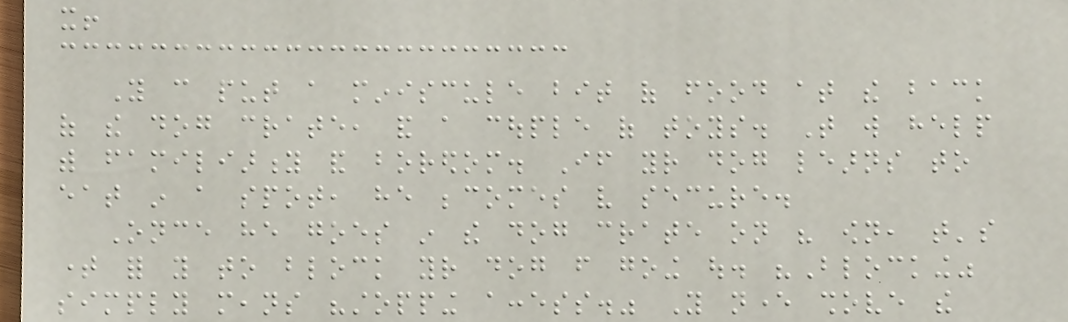it!
You can put a miniscule bit of food at the back
of the dog crate, and a couple of toys. That will help
with familiarity and boredom. If your dog learns to
eat in a spot, he becomes very secure.
Once he goes in the dog crate on his own, that's
time for you to block your dog from going out. "Blocking"
simply means "stopping access." You never shove the
